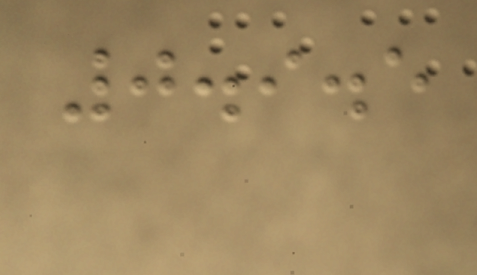0.9.5
